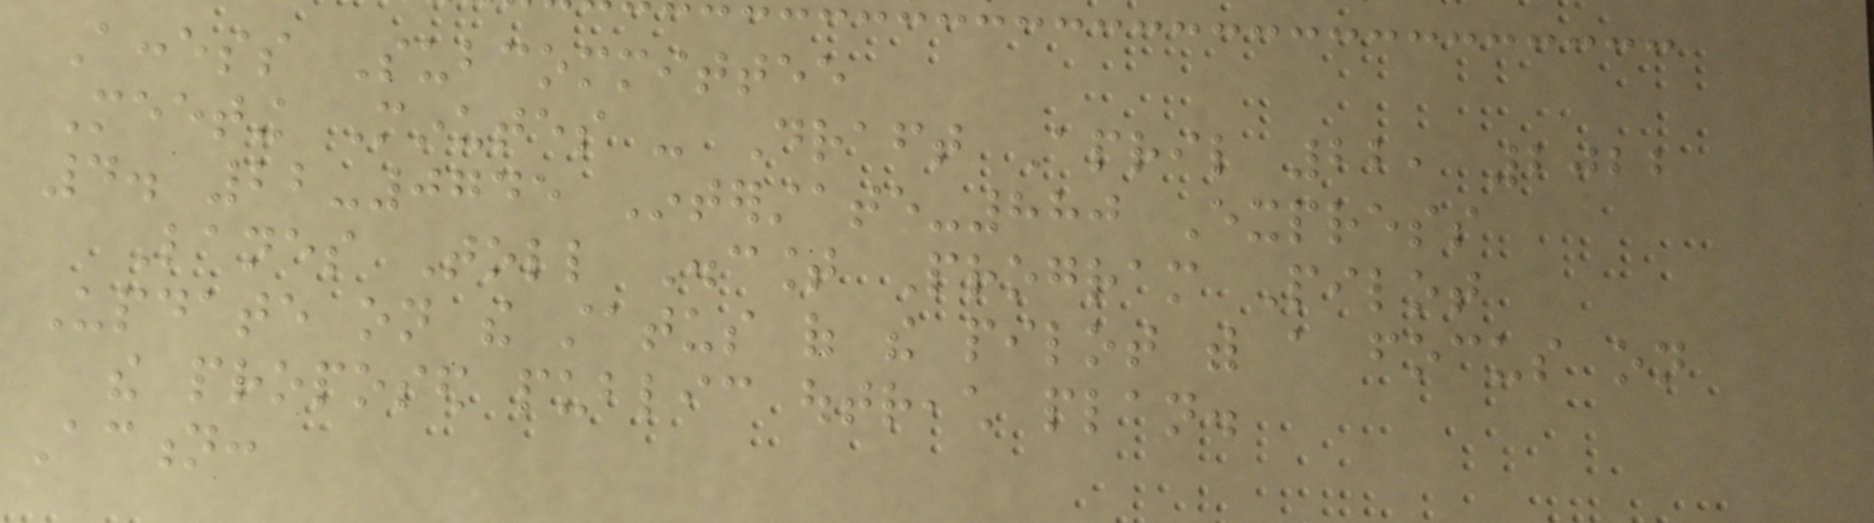Access Subcommittee
Meeting Minutes - Draft April 22, 2022
4. 22-0745 Interstate-880 Express
Lanes Toll Discount Program Pilot
Update on the status of the pilot with a focus on
the proposed public outreach plan.
Action:
